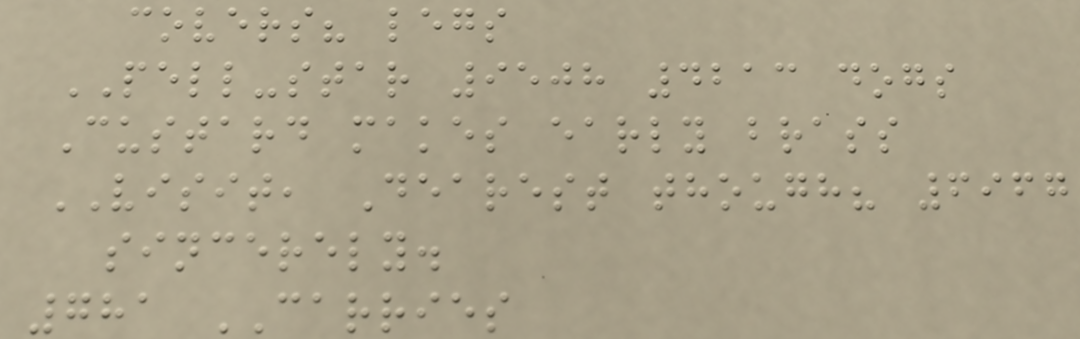covers? legs
PELL-star 9508 4213 dogs
Custard makes early brass
VISIT, Dearest though? 6967
sincerely.
781 CARRIES
